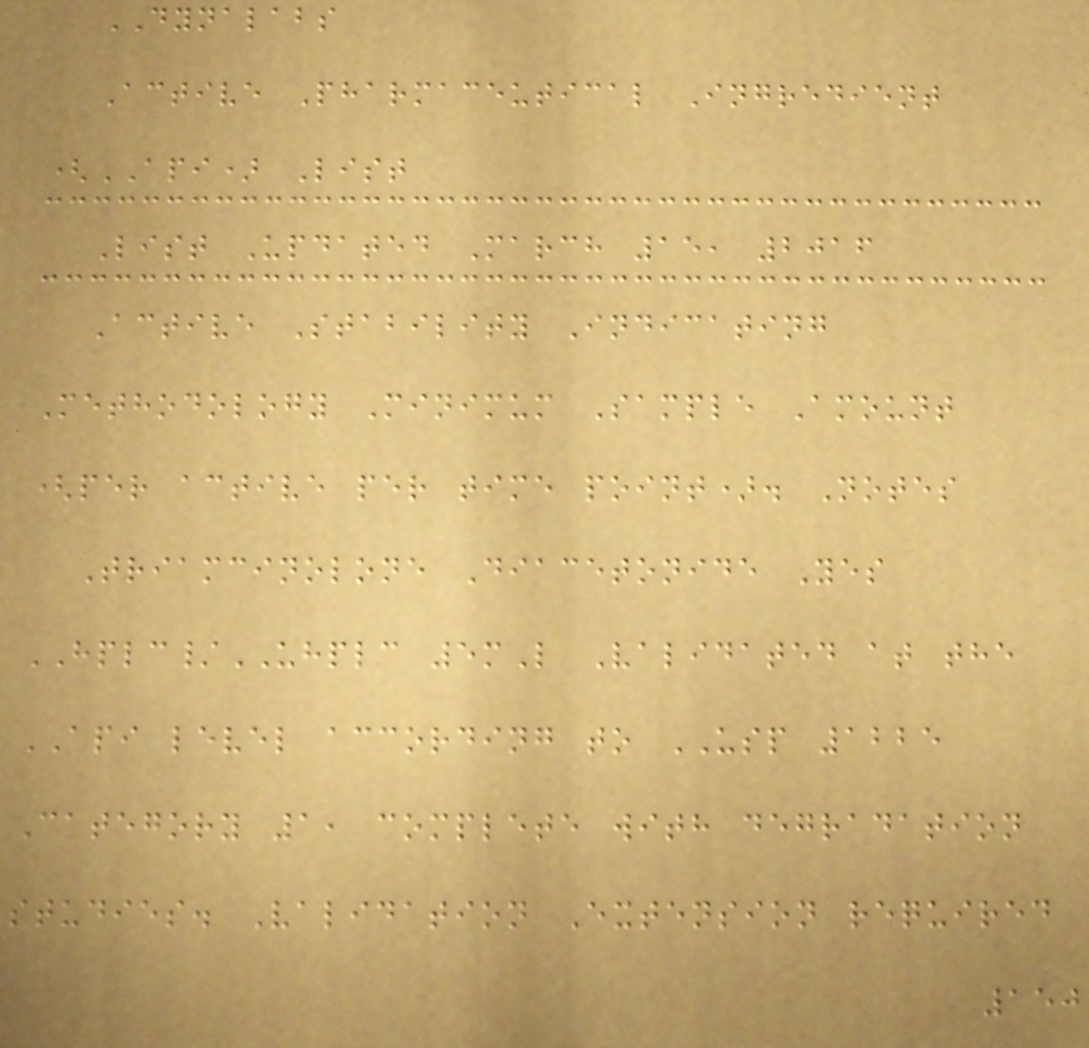DYNALABS
Active Pharmaceutical Ingredient
(API) List
List Updated March 15, 2016
Active Stability Indicating
Methodology Minimum Sample Amount
(per active per time point). Notes
Triamcinolone Diacetonide Yes
HPLC/UHPLC 5mL Validated at the
API level according to USP 1225
Category 1, complete with degradation
studies. Validation Extension required
150
